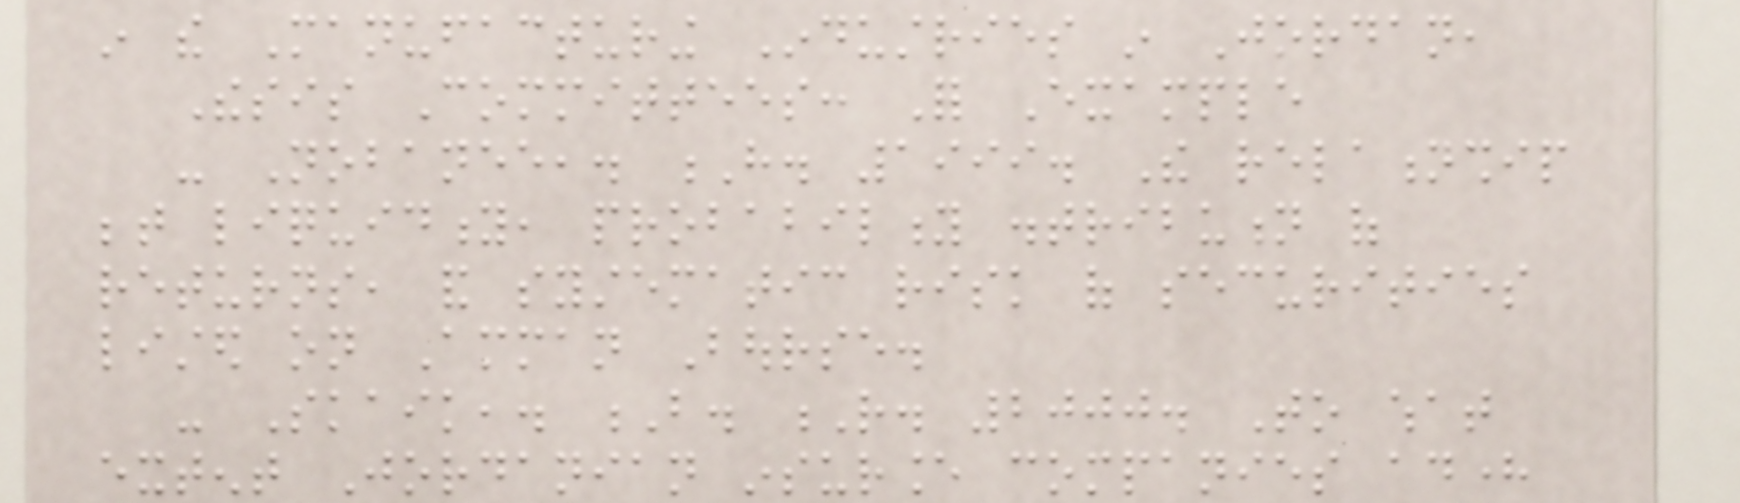in the Manufacturing Industries in Jordan,
Thesis Committees: For Example
- Nobanee,. H. 1999. The relationship
between liquidity, probability distribution of
returns, and systematic risk of securities
listed on Amman Bourse.
- Skaik,. B. R. 2000. To what
extent Jordanian insurance companies adhere
